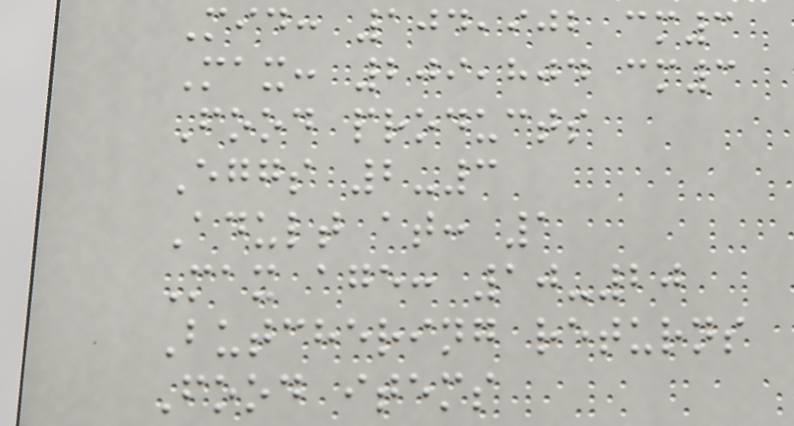Mid: 104,902 cm3
Max: 209,804 cm3
Food products
Eggs 2-3
Adult at: 1
Max age: 10-20
Butchering returns
Food items
